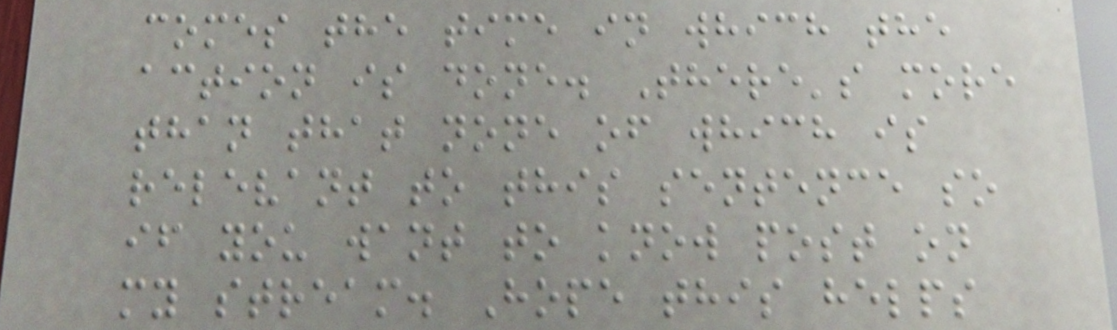comes the time in which the
action is done. There's more
than that none of which is
relevant to this sentence so
if you want to know post on
my stream. Hope this helps
